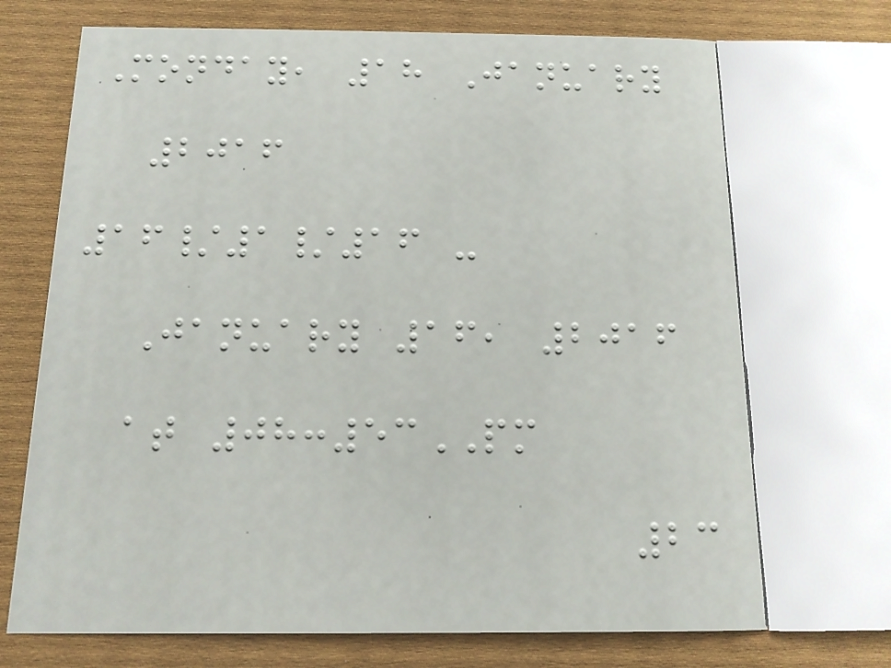Monday, 18 January
2016
16/1/16 -
January 16, 2016
at 08:53PM
23
